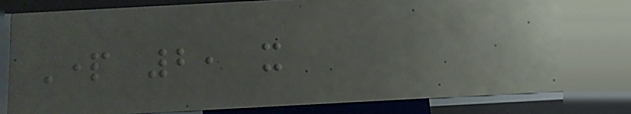Part 2, it
